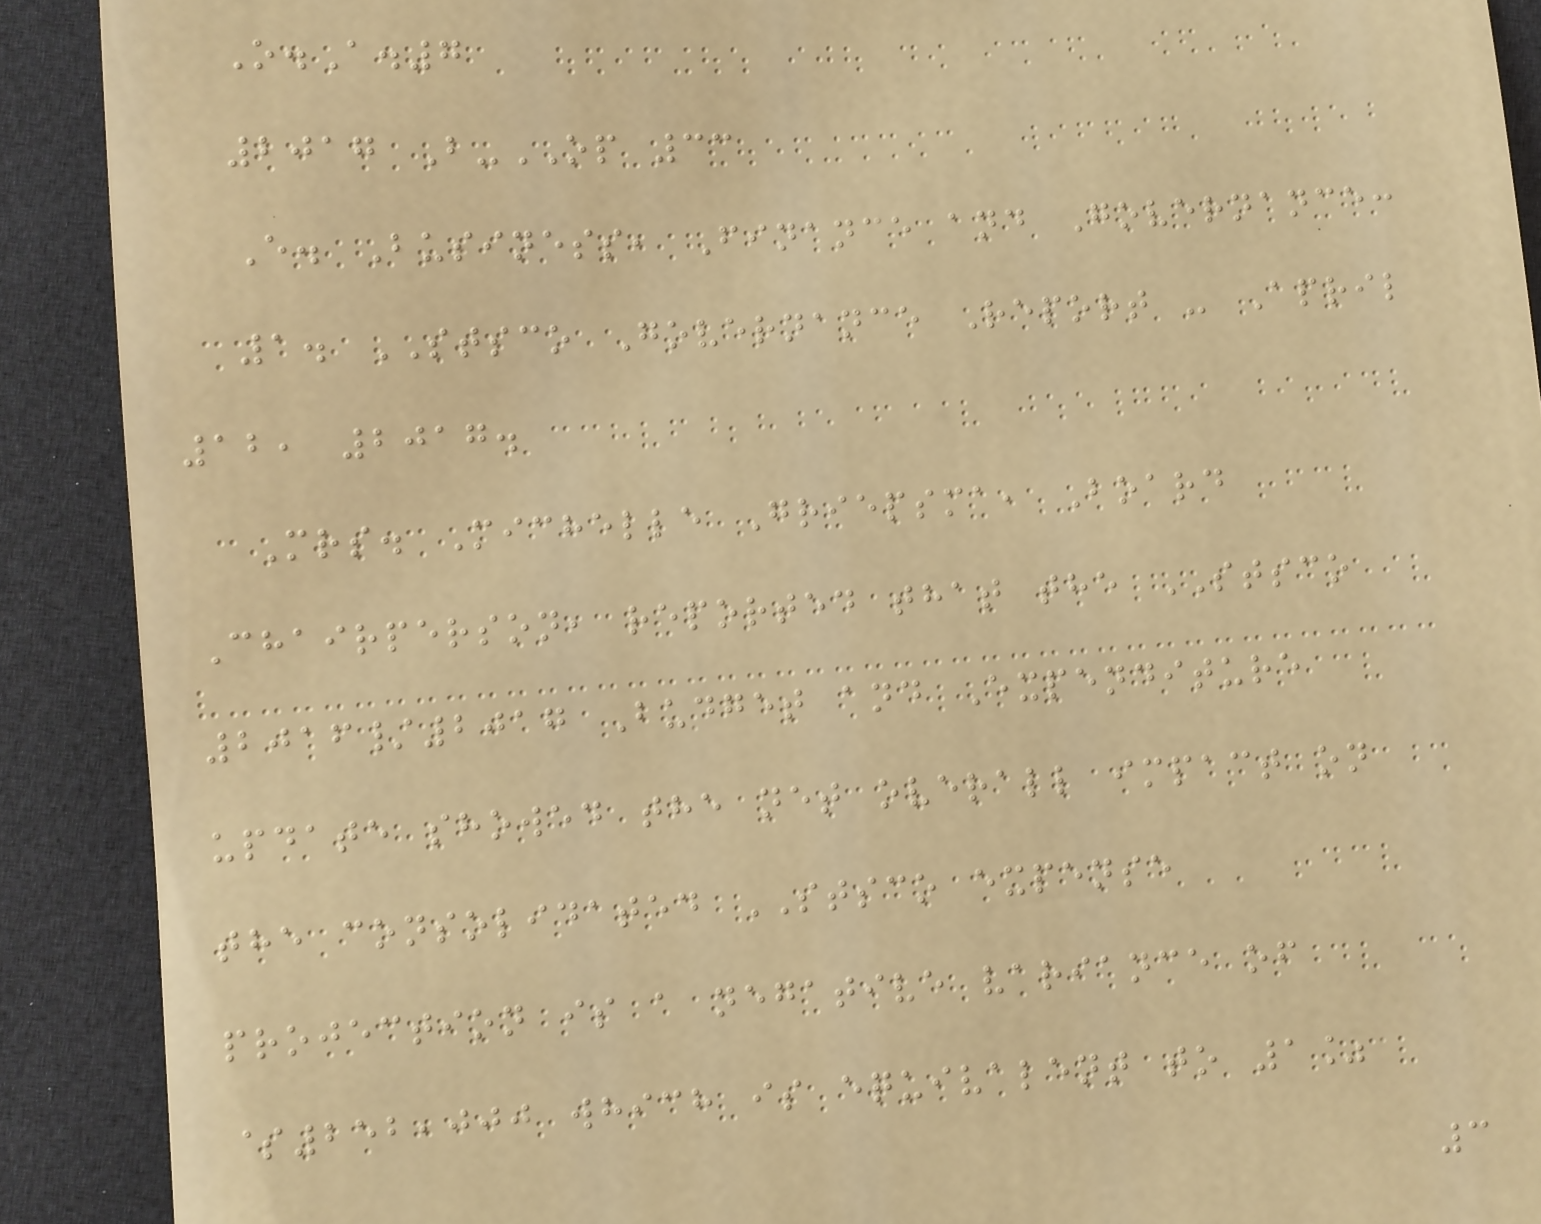O.A.7
2017 B-OP 33
E. Business, Finance and Governance:
1. STSCO Governance Report - April
12, 2017.
Mrs. Michelle Griepsma, Board
Chairperson, reported that the STSCO
2016/2017 Budget and Expenditure
update showed the net overall impact on
the consolidated STSCO expense
projection is a negative variance of
$252,000 which is equivalent to 1%
3
